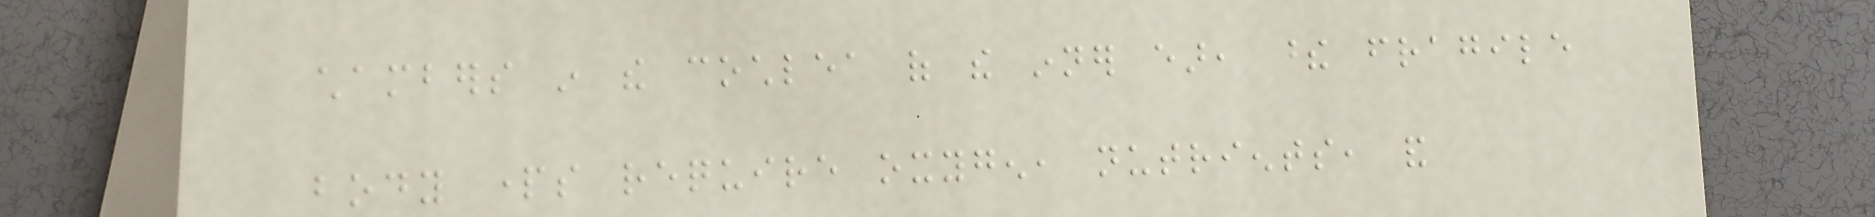chambers in the cochlea of the inner ear, these fragile
body parts require oxygen, nutrients, and
